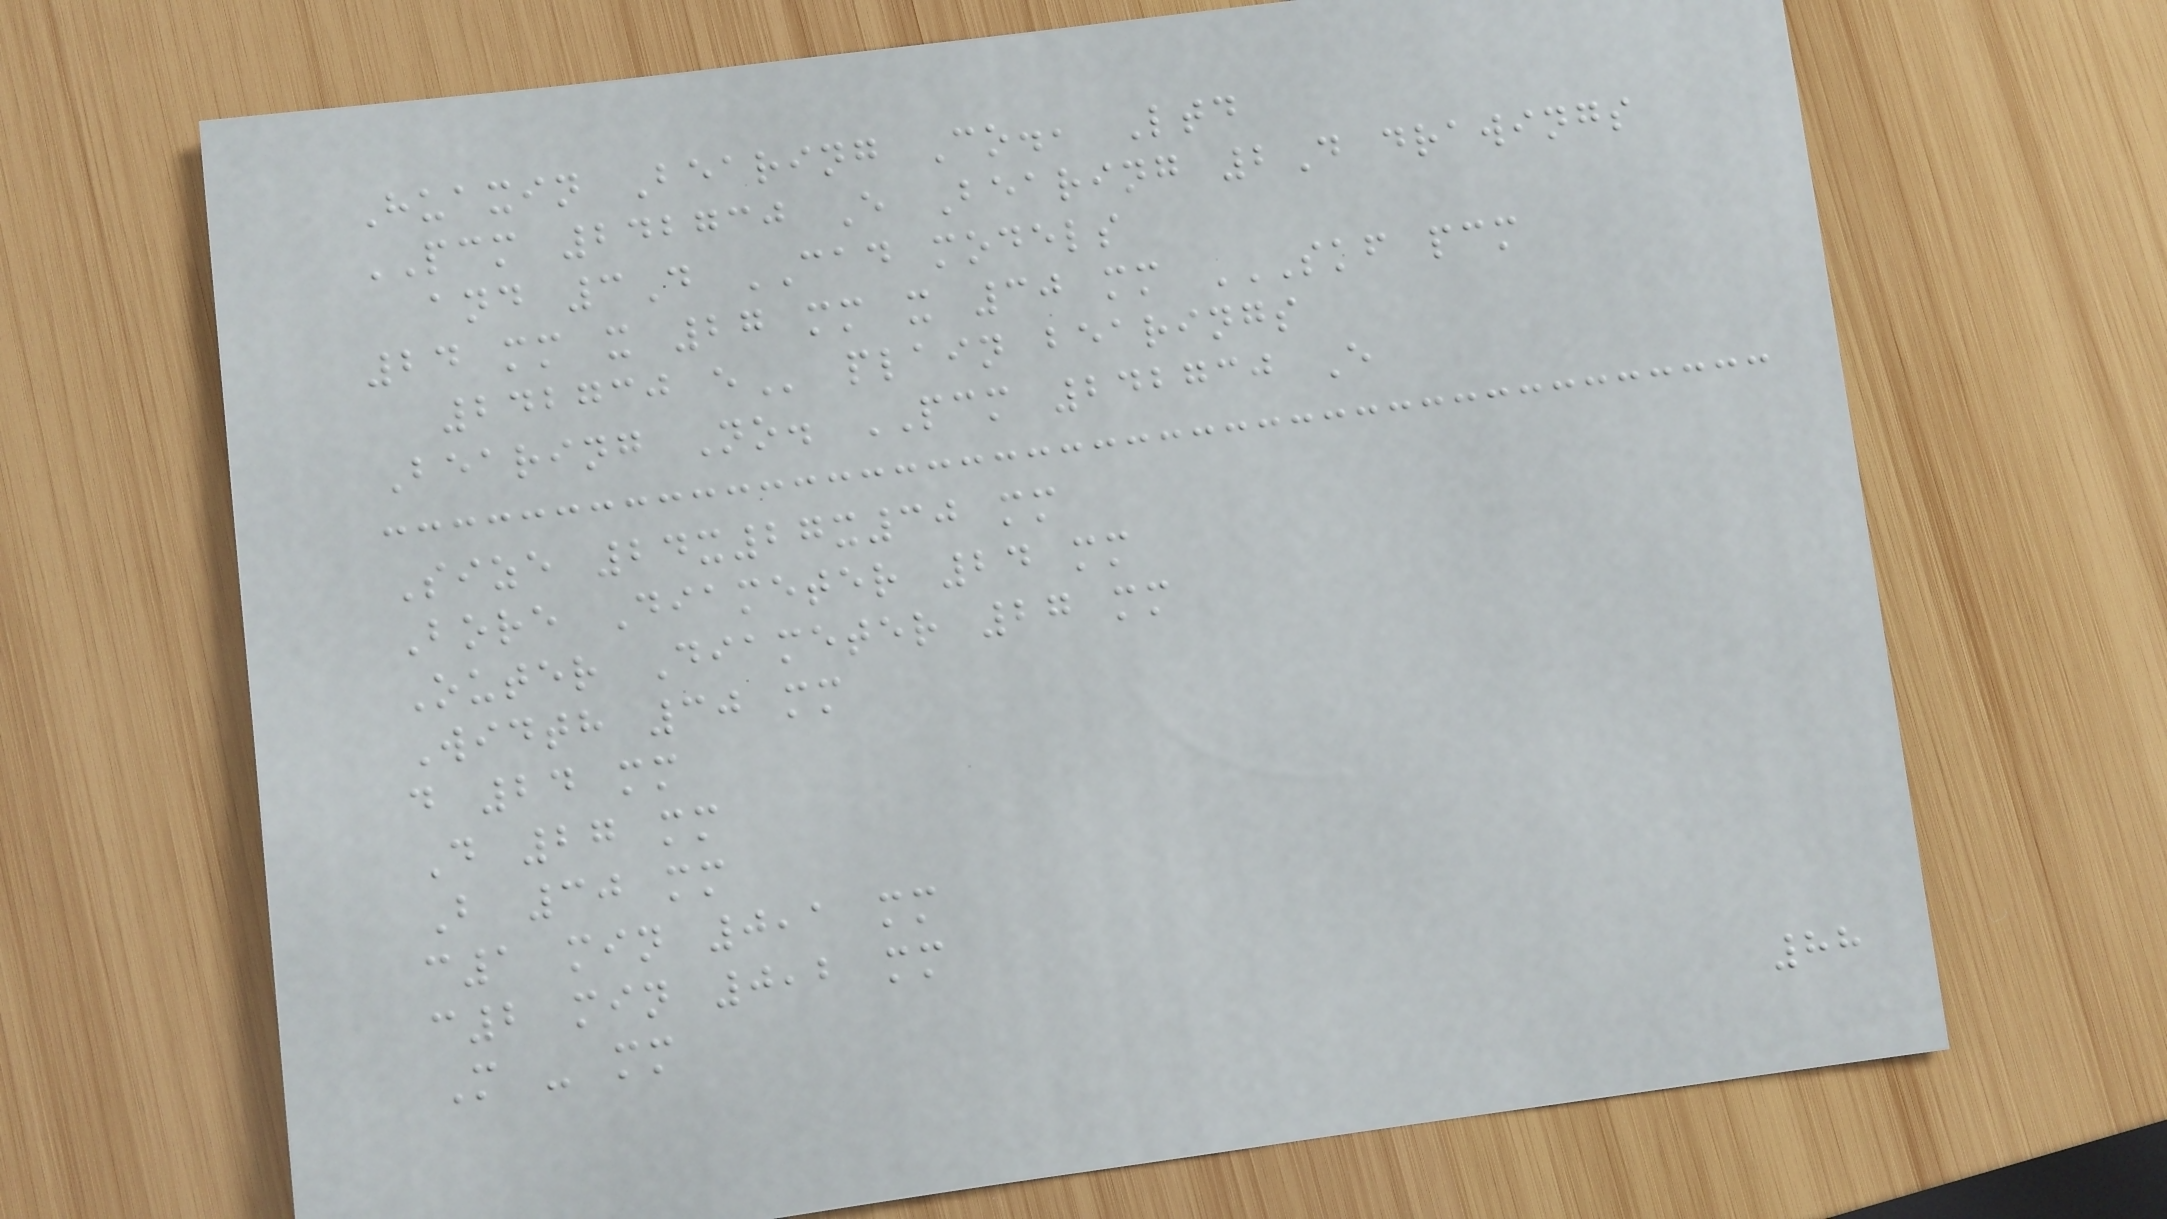Huaxin Bearing Co., Ltd
PCM 242730 E Bearing 2D drawings
and 3D CAD models
24 mm x 27 mm x 30 mm SKF PCM
242730 E plain bearings
Bearing No. PCM 242730 E
Size 24x27x30 mm
Bore Diameter 24 mm
Outer Diameter 27 mm
Width 30 mm
d 24 mm
D 27 mm
B 30 mm
c1 min 0,1 mm
c2 min 0,2 mm
M - mm
88
